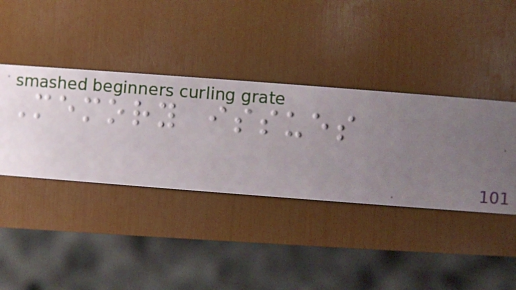Memory issues
